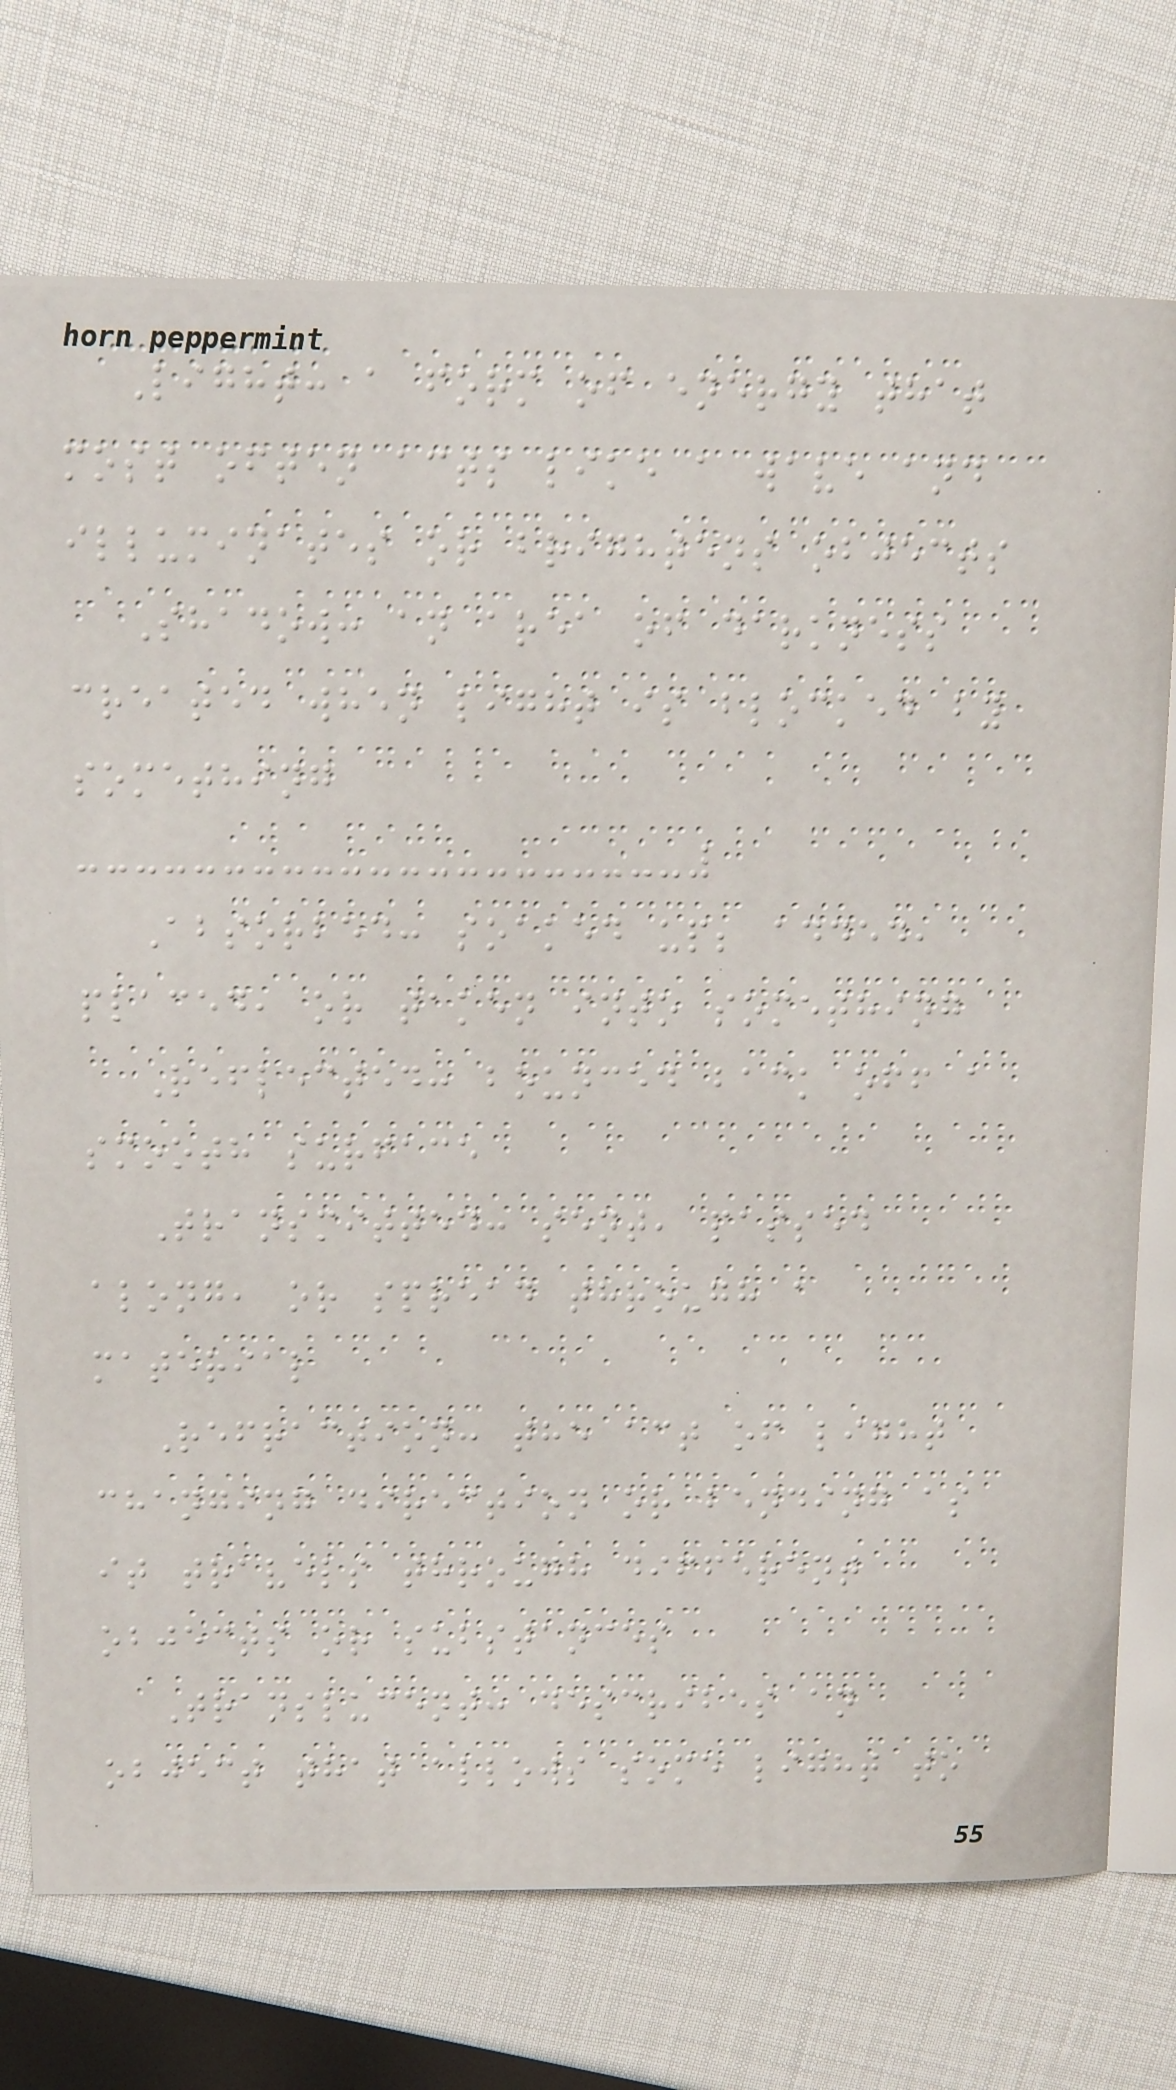Light: a form of energy that
most often acts like a wave and
illuminates or brightens objects
Shadow: an area of darkness
created when light is blocked by
something
Absorbed: soaked up; added,
placed, or taken into something
Reflected: bounced back off a
smooth surface
Transmitted: sent, passed
along, or spread through a
material
Refraction: the act of light
changing direction or bending as
it travels through different
objects or substances
Translucent: describes an
object that allows some light to
